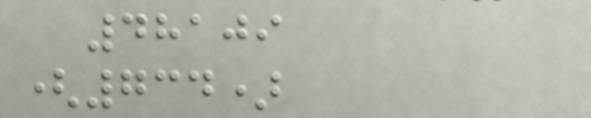48109
(734)
